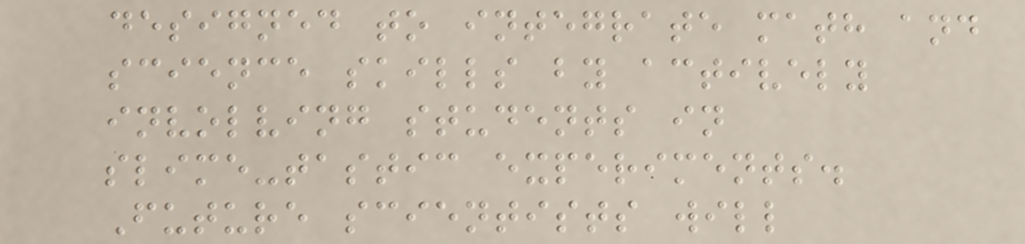designed to integrate math and
science skills by actively
involving students in
slime-tastic experiments.
Future scientists will
